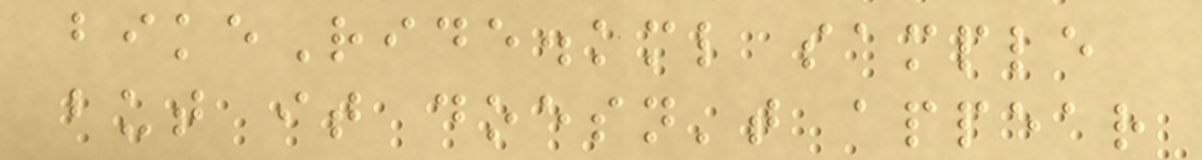bikeRide.kml sample
but it doesn't appear
